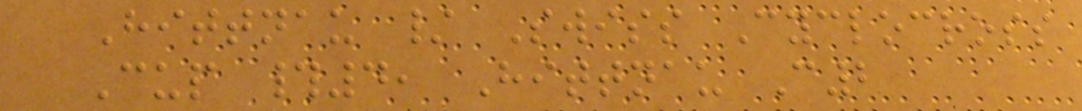Hittnau / Swiss Cyclocross
Cup #4, Hittnau C2
